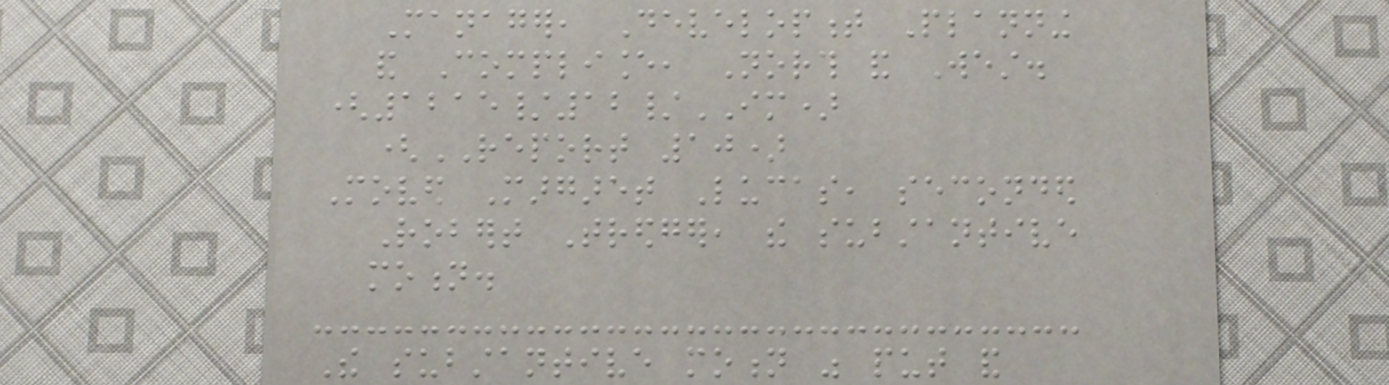Manager, Development Planning
and Compliance, North and West.
(1215/12/IM)
(REPORT 10)
Moved Margaret Lucas, seconded
Robert Tredger, the substantive
motion.
The substantive motion was put and
